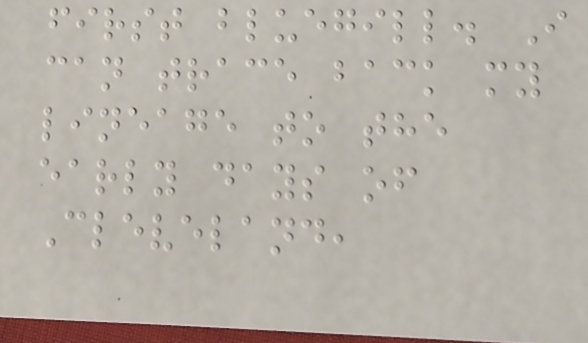first bluegill. I
can trace back my
lineage to the
early days of
Cleveland,
